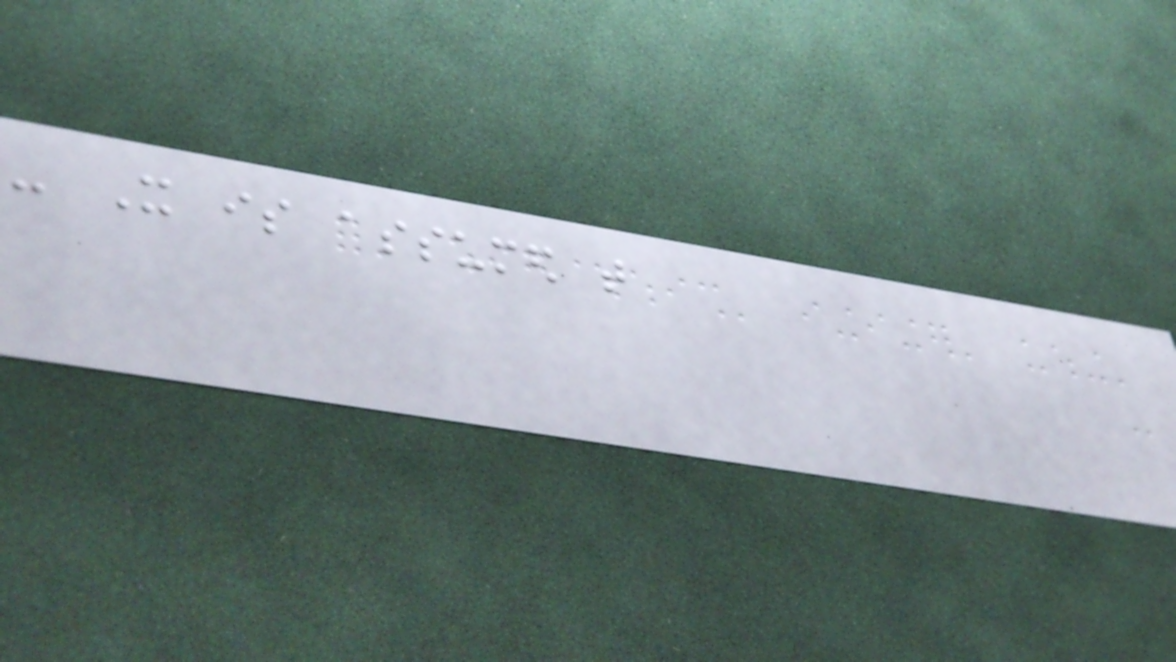- It is assumed that
